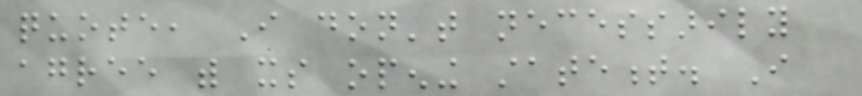quote, I don't necessarily
agree with its opening statement. I
